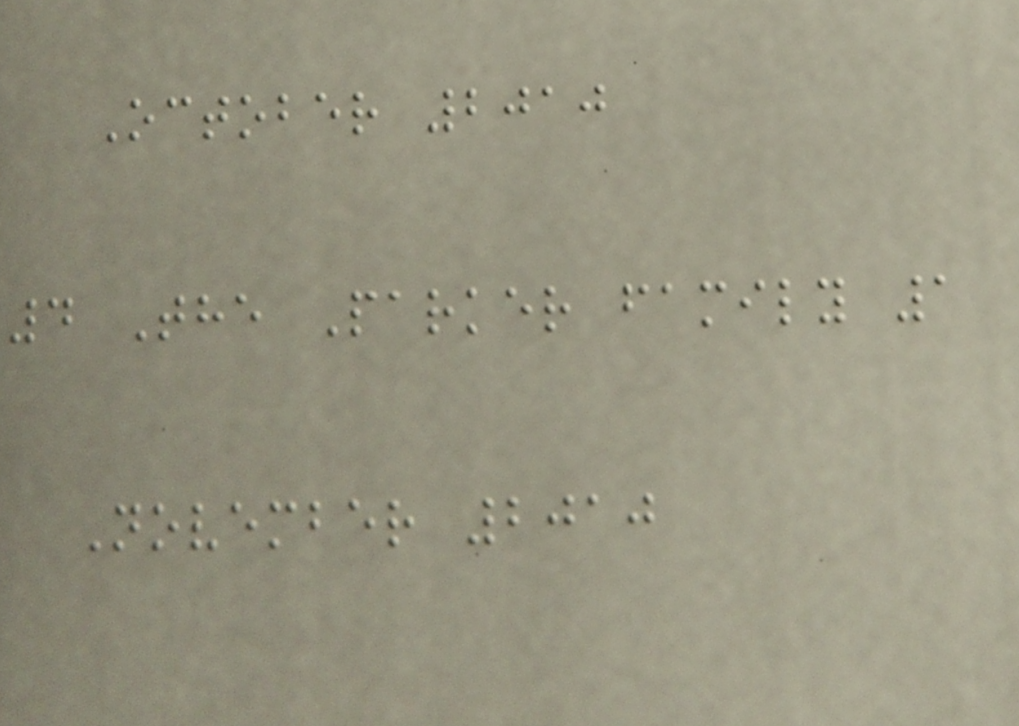October 2010
4 The Parker family 1
November 2010
